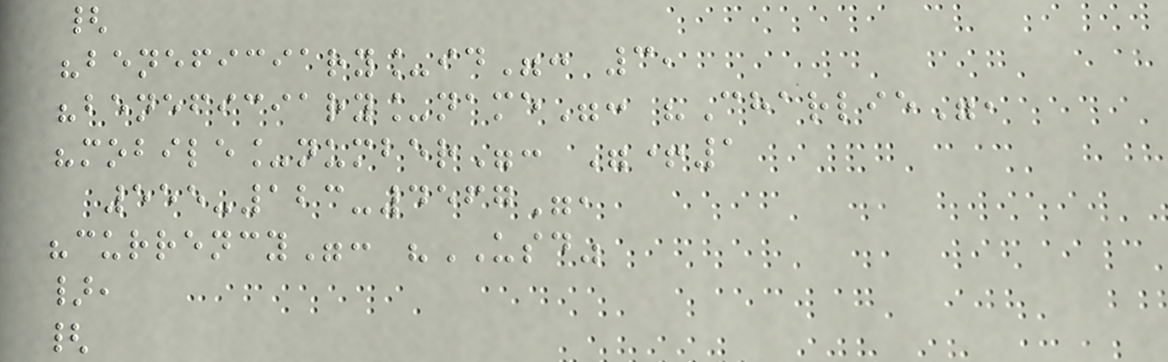{
"beneficiary_id": 3,
"beneficiary_name": "Charlie",
"mobile_number": "+1
555-123-4567",
"currency": "USD"
},
{
